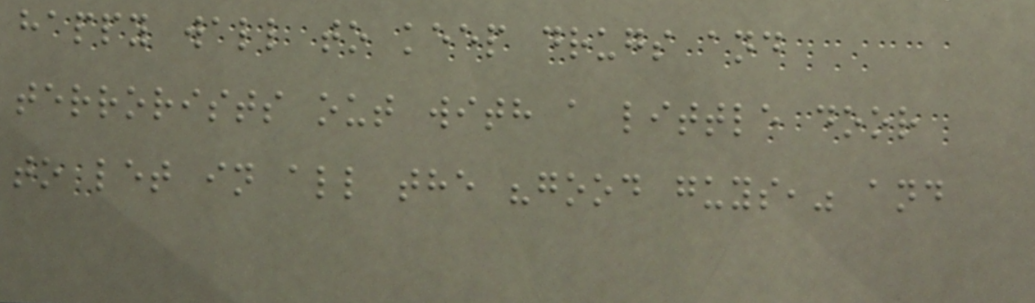happy wall to keep drugs and
terrorists out with a little door
to let in all the "good guys," and
